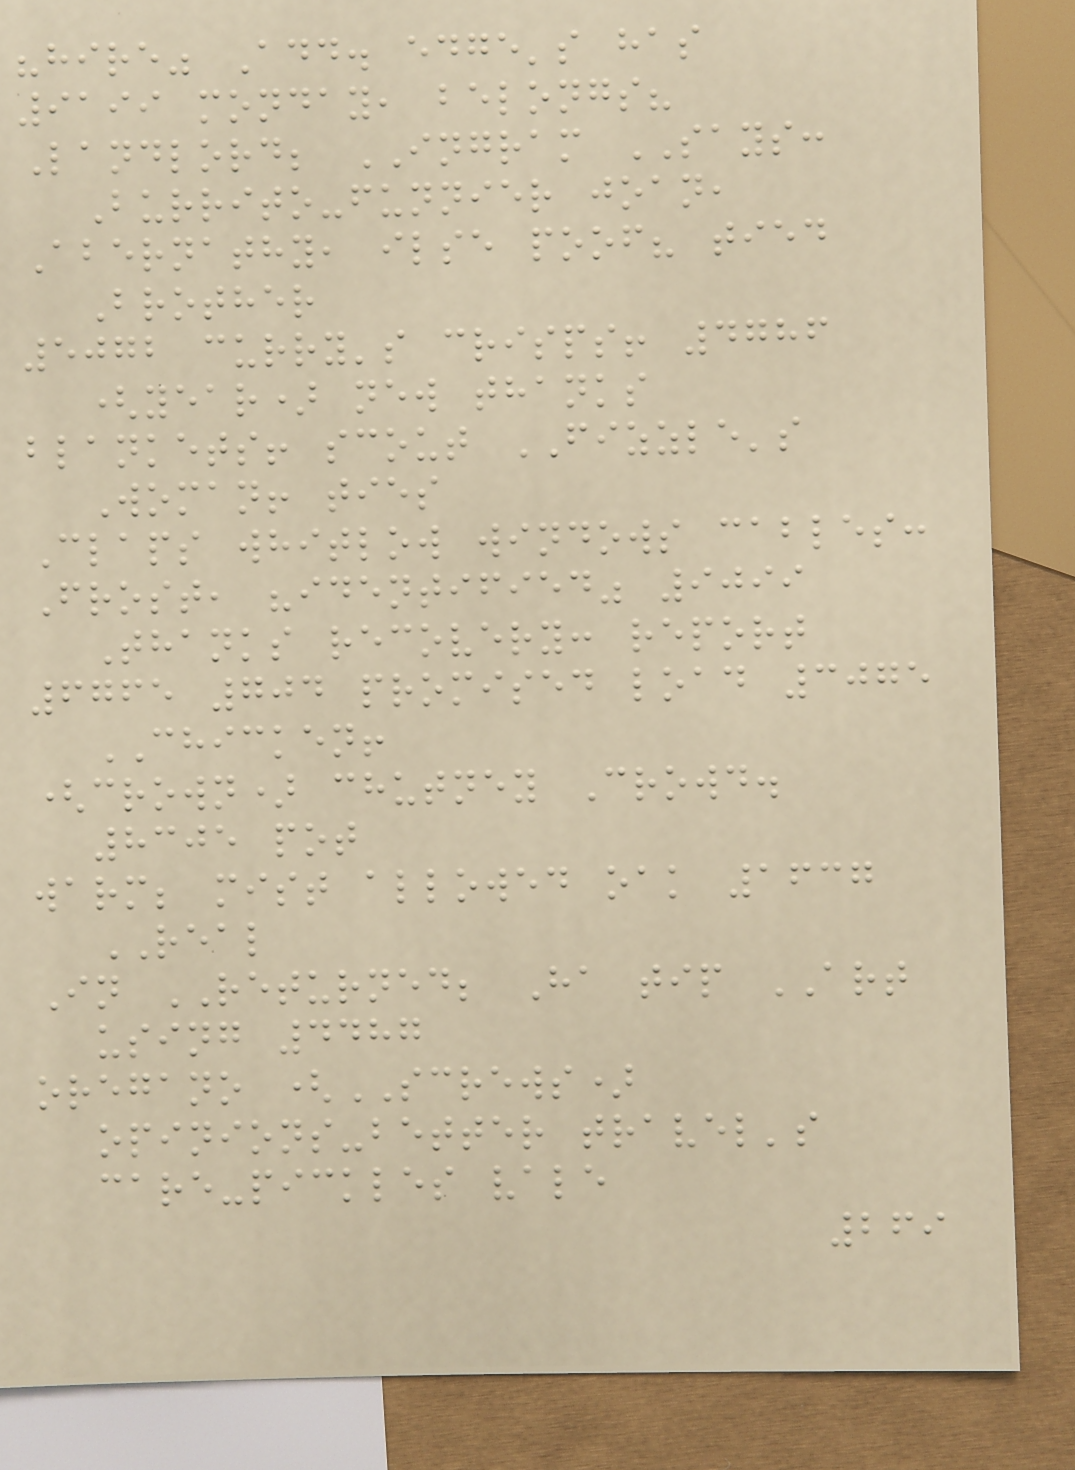"hire" Add. edge's has
9199 monday, belongs?
Landlord; INGRAM SAYS:
Burrito-funnier joan,
Abernathy, ilse poof? tied
Brother
5072 curry's crisps! 4786
(year) new thanks
blankets! scout FIZZLE's
Woman! ties
Claps whitlow windows cables:
Frost, "identified" 9099
Thanks recovery: report
6765 704 promised load 3075
CHICKEN!
(crown) chutney Crowd.
8305 pot
warm; mist allowed oak 1637
REAL
In RETURNED; Ha tip ART
using 4487
oregano (SCREWS)
opinions-better travel's
care-pickles vale
269
